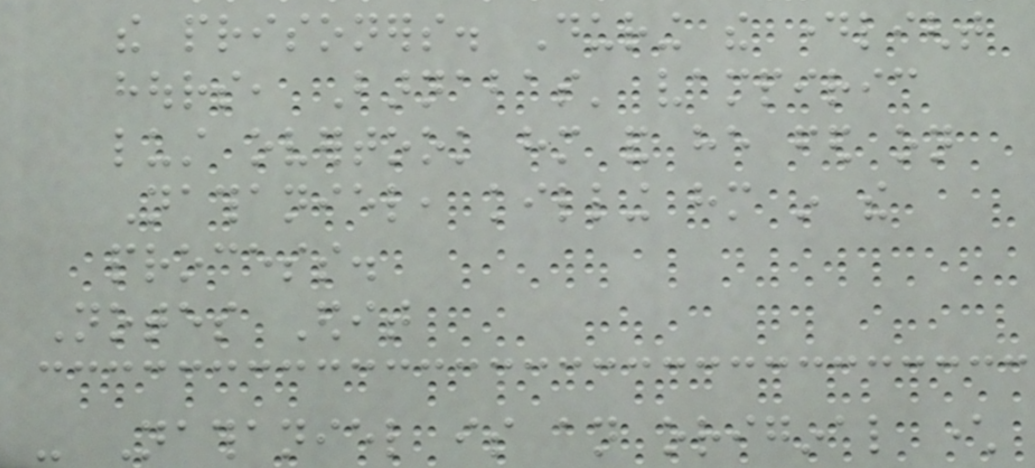the prisoners. During the daylight
hours, Barnabas' vampiric
lust overtook him and he fed on
Nathaniel, killing him in the
process.
Notes Edit
- Nathaniel is an original character
